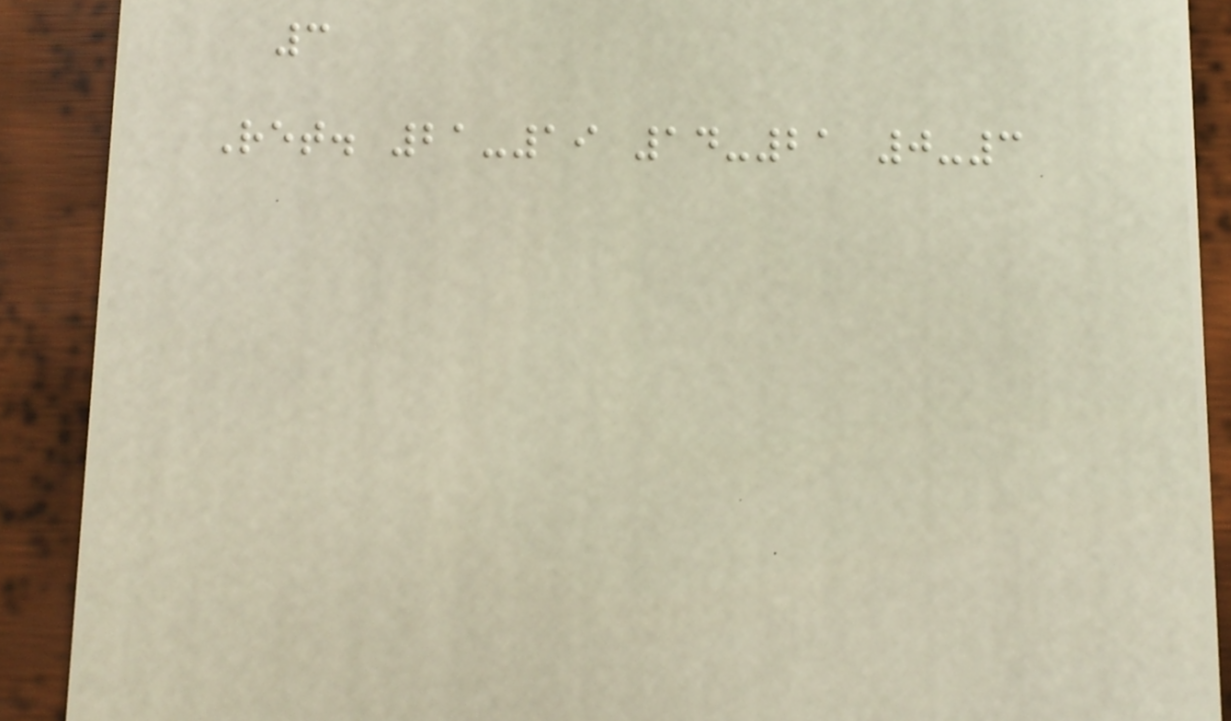3
Ret. 21-19 14-21 0-3
